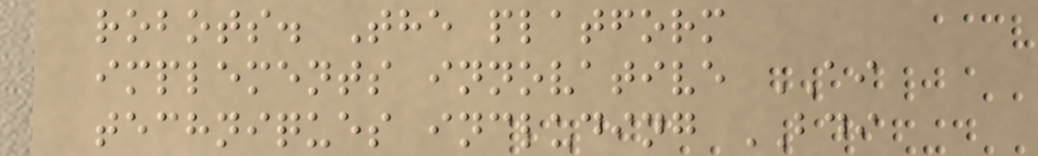robots. The platform
implements innovative AI
techniques including BDI
